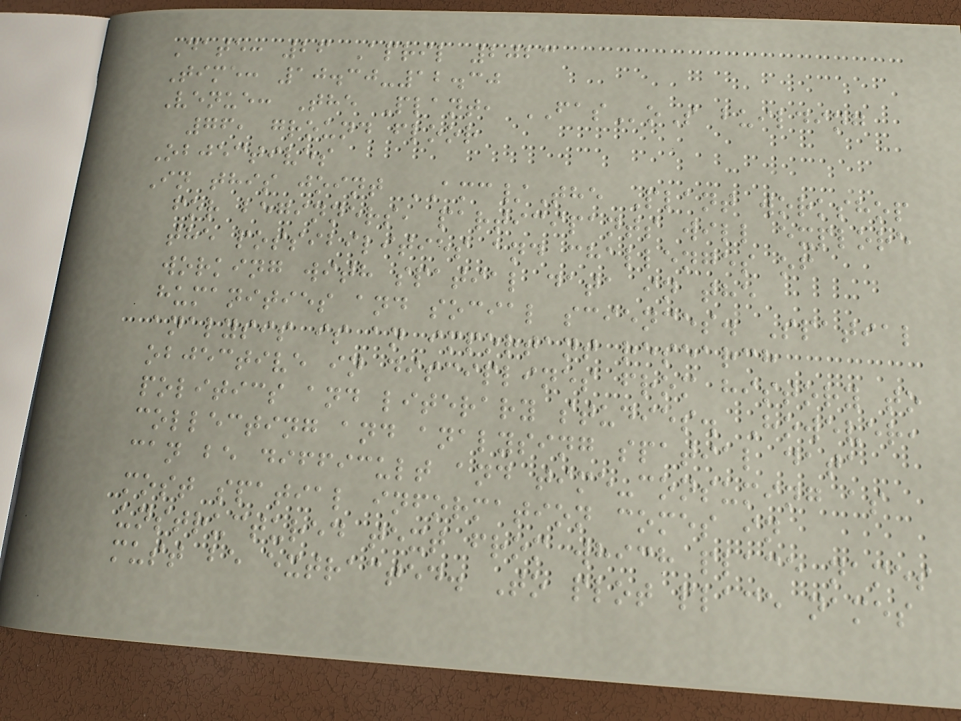Date: 26 April 2023
Time: 10.30-12.30
Venue: The Plant, FASoS building
76, ground floor
Objectives
In this joint AMC/The Plant workshop
for beginners, participants will explore
the possibilities and challenges of
working with spatial data in the
humanities and social sciences. Spatial
analysis is an important research
objective in disciplines from history to
politics and literary studies. However,
collecting and analysing spatial data
can be difficult and time-consuming as
most spatial information comes in
unstructured text from which place names
must be extracted. To plot place names
